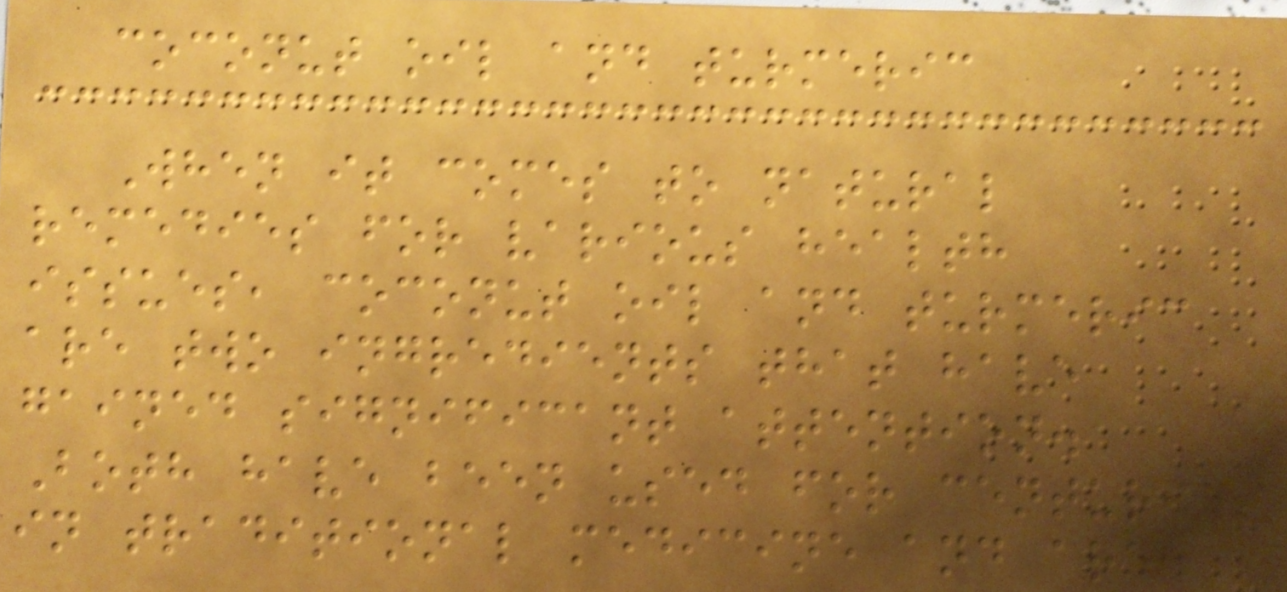coconut oil and turmeric
When it comes to natural
remedies for various health
issues, coconut oil and turmeric
are two ingredients that have
gained significant attention.
Both have been used for centuries
in traditional medicine and are
